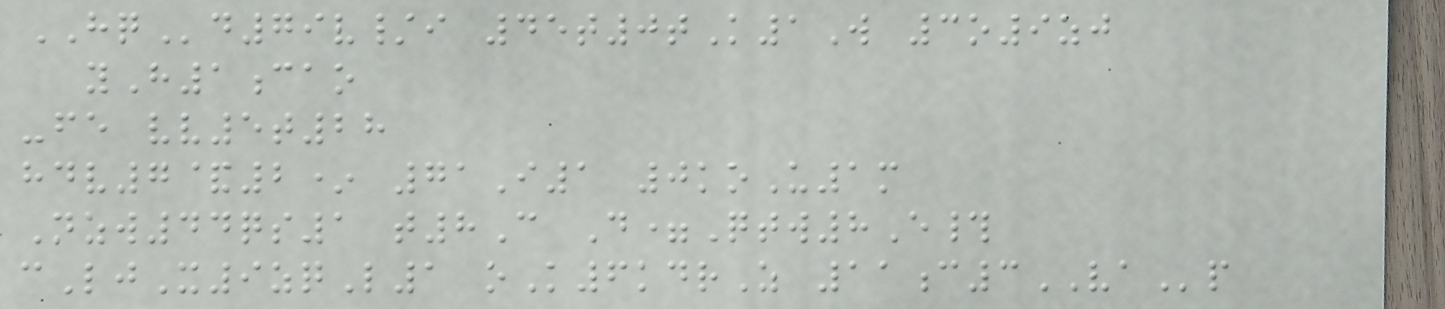HQd79v/i 45t0tK1W 3o9zj
yH1cao
-fe vv5t28
hdv7&2* 71I1 0koU1m
Nzw44qs1 t8C D=Qtw8E#
cLjX9zqL1 oK6kdrZ 11c3VAp
